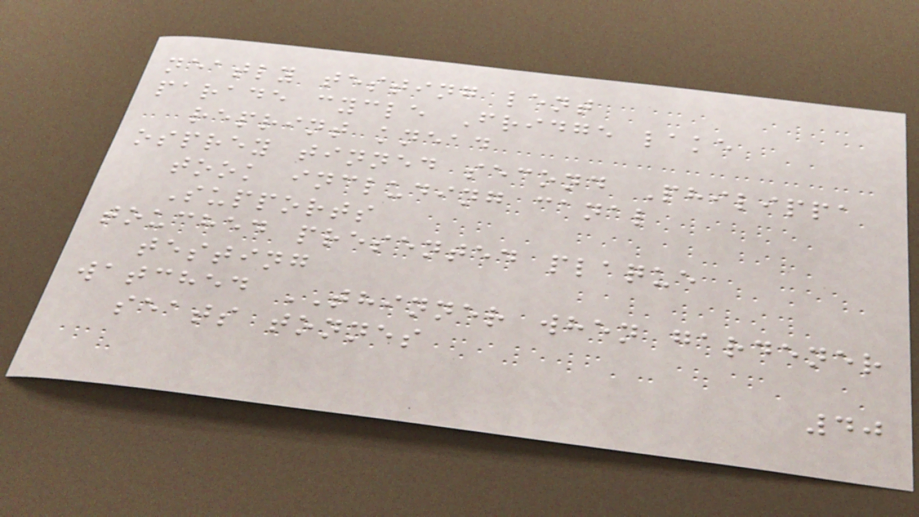neatly testing lent
parade cycle Fridge lake
reprint knead
osprey tinned second Philippa
took including canal
Supports
touched presented plaque
testing
watched THINNER when gardener
seats tonnes
40
